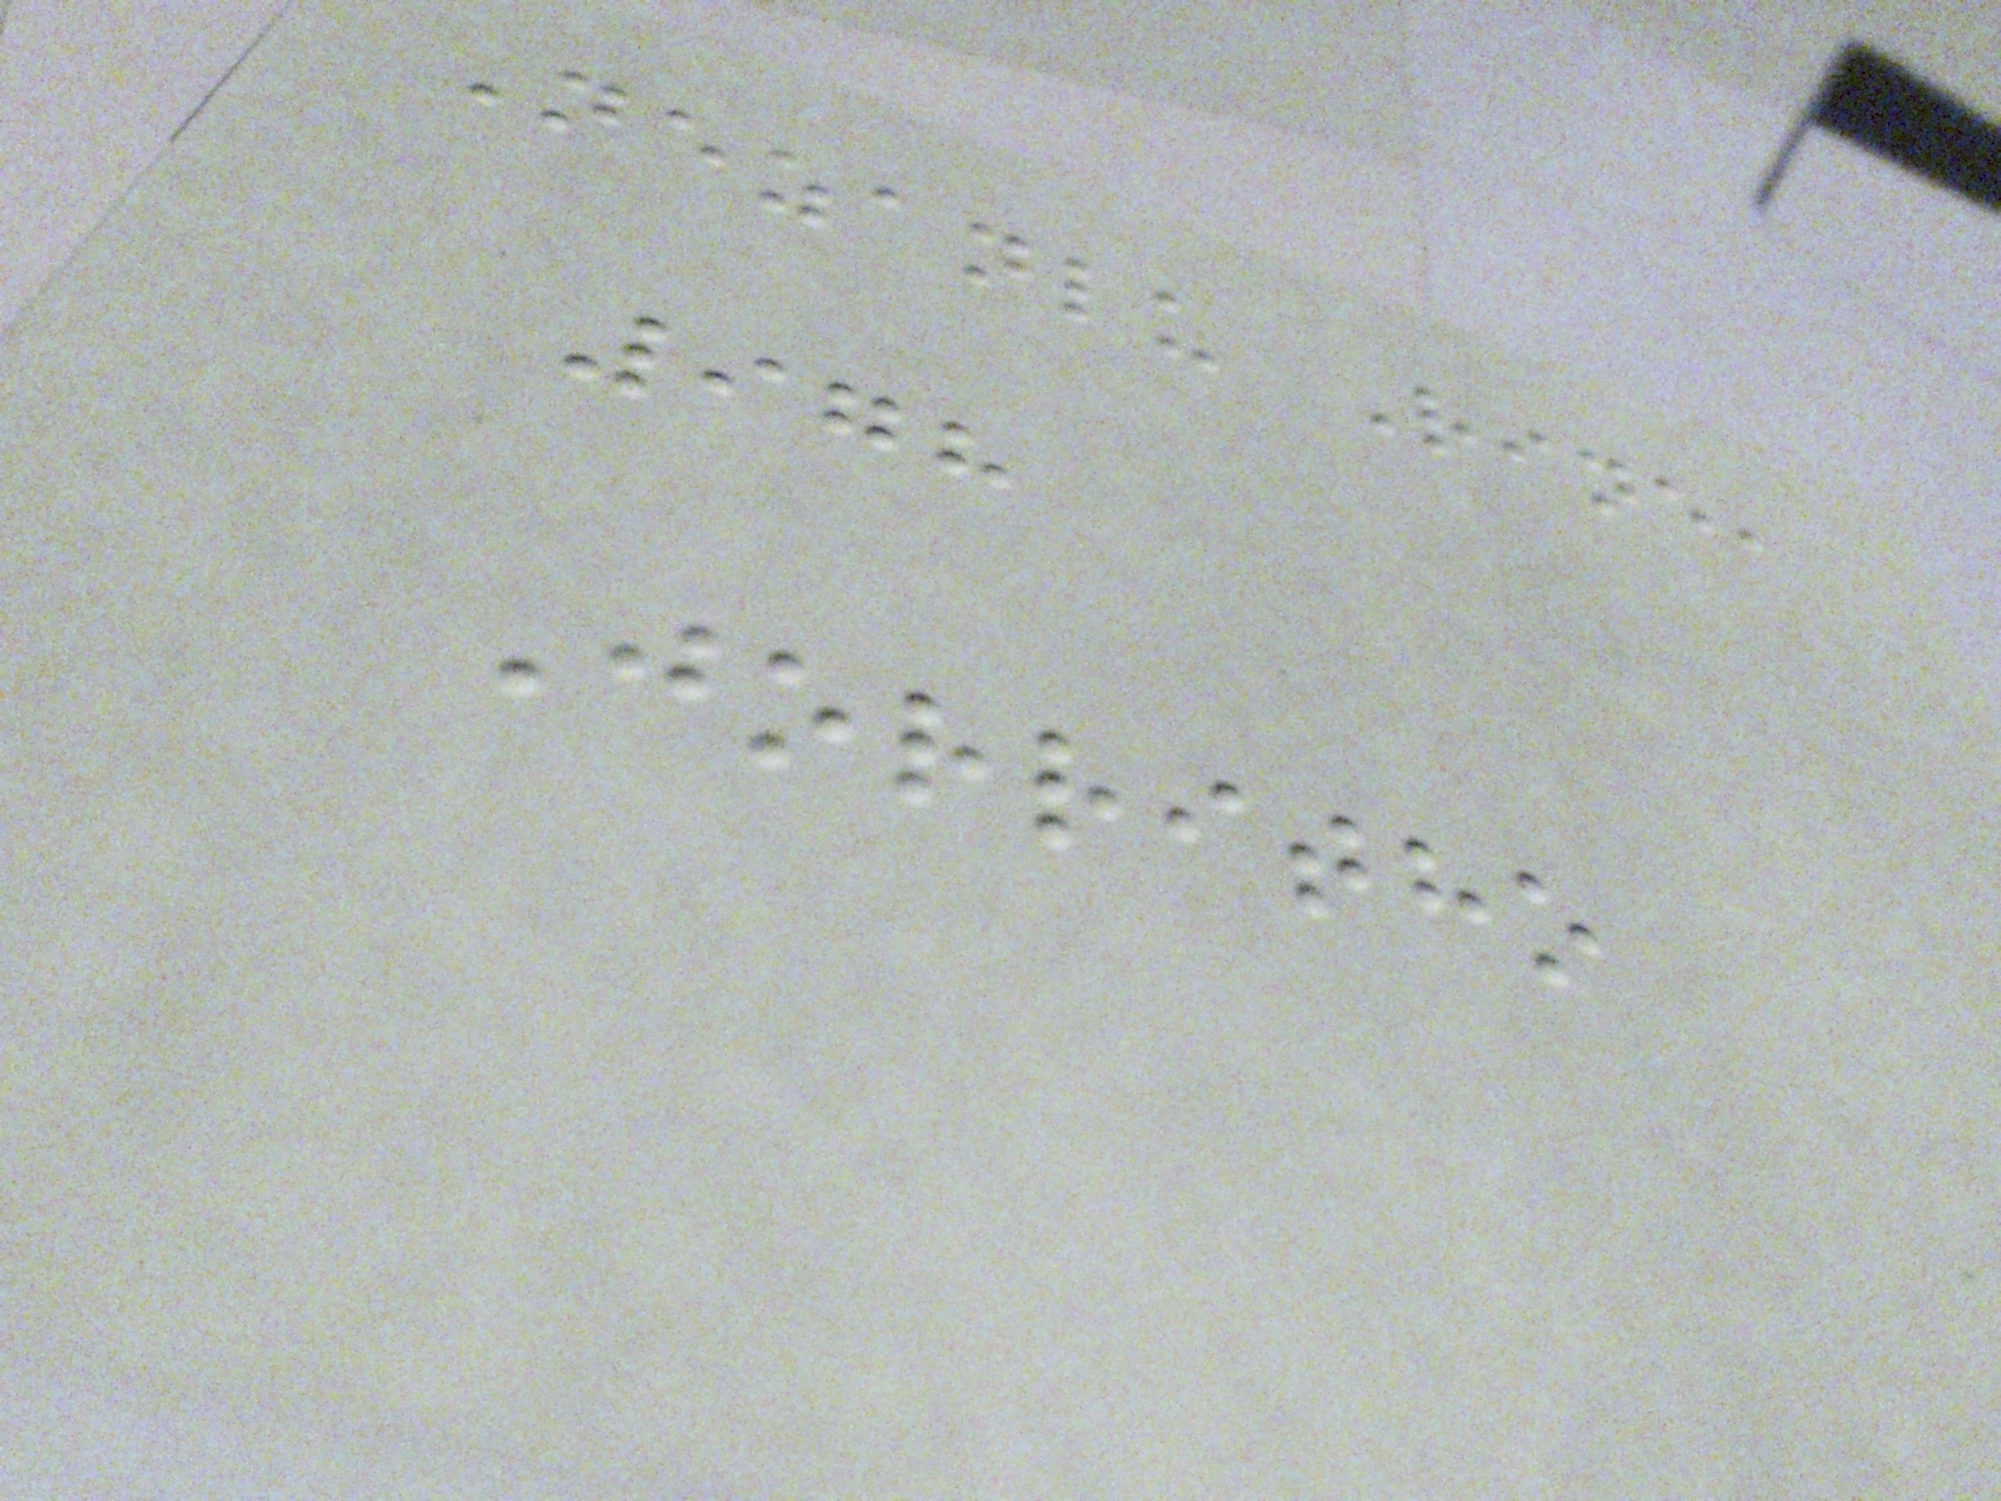Nezanlu Rine,
978
Jorritho
